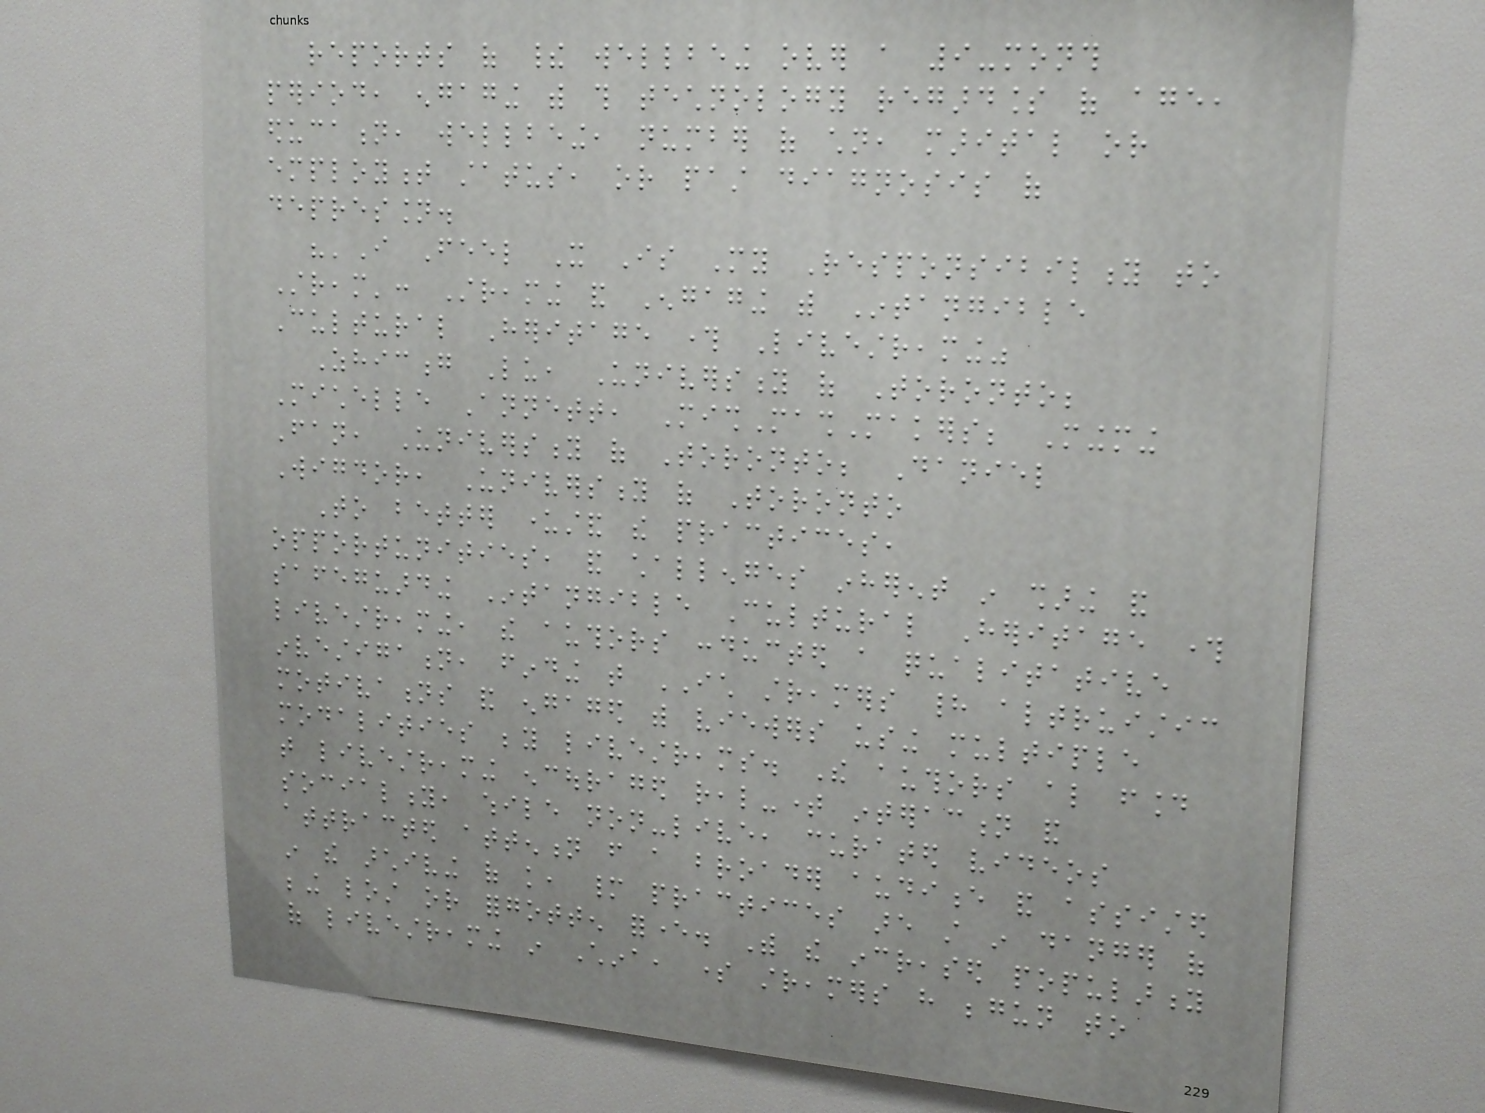reports of their wellbeing over a 9-month
period, engaging with this technology regardless of age,
education, wellbeing, number of children, marital or
employment status, or past diagnosis of
depression.
"'I Feel It Is My Responsibility to
Stream': Streaming and Engaging with Intangible
Cultural Heritage through Livestreaming"
Zhicong Lu, University of Toronto;
Michelle Annett, MishMashMakers; Mingming
Fan, University of Toronto; Daniel
Wigdor, University of Toronto
To better understand the practices,
opportunities, and challenges inherent in sharing and
safeguarding Intangible Cultural Heritage through
livestreaming, the authors conducted a qualitative
investigation, finding that ICH streamers had altruistic
motivations and engaged with viewers using multiple
modalities beyond livestreams. The authors also found
that livestreaming encouraged real-time interaction and
sociality, while non-live, curated videos
attracted attention from a broader audience and assisted
in the archiving of knowledge, many practices are still in danger of
being lost or forgotten forever. With the increased popularity
of livestreaming in China, some streamers have begun to
